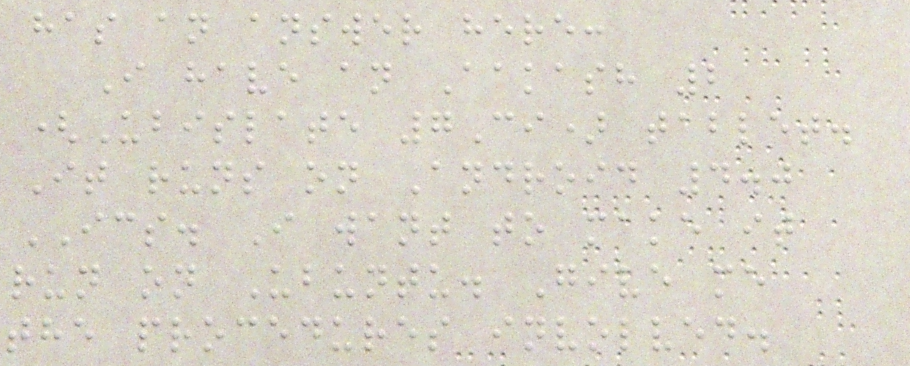has an answer here:
I have an Aakash 2
(Ubislate 7Ci) tablet.
It runs on Android 4.0
ICS. I want to make it
run on Ubuntu. Give me
the procedures involved.
